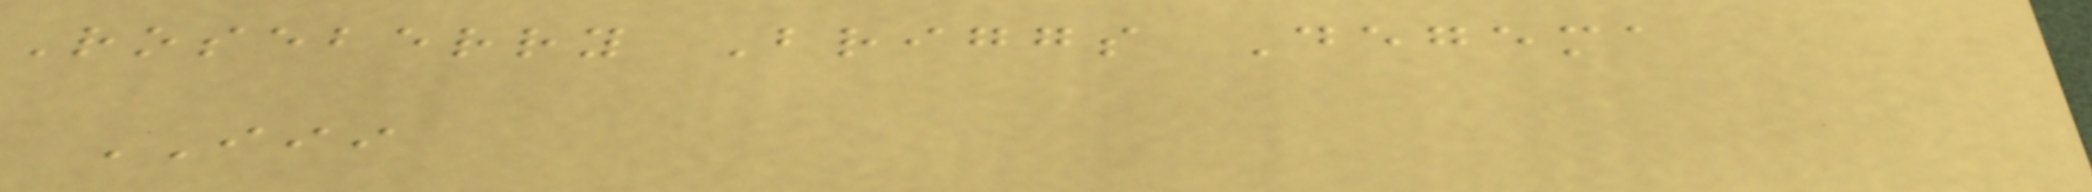Roseberry Briggs Degema
III
